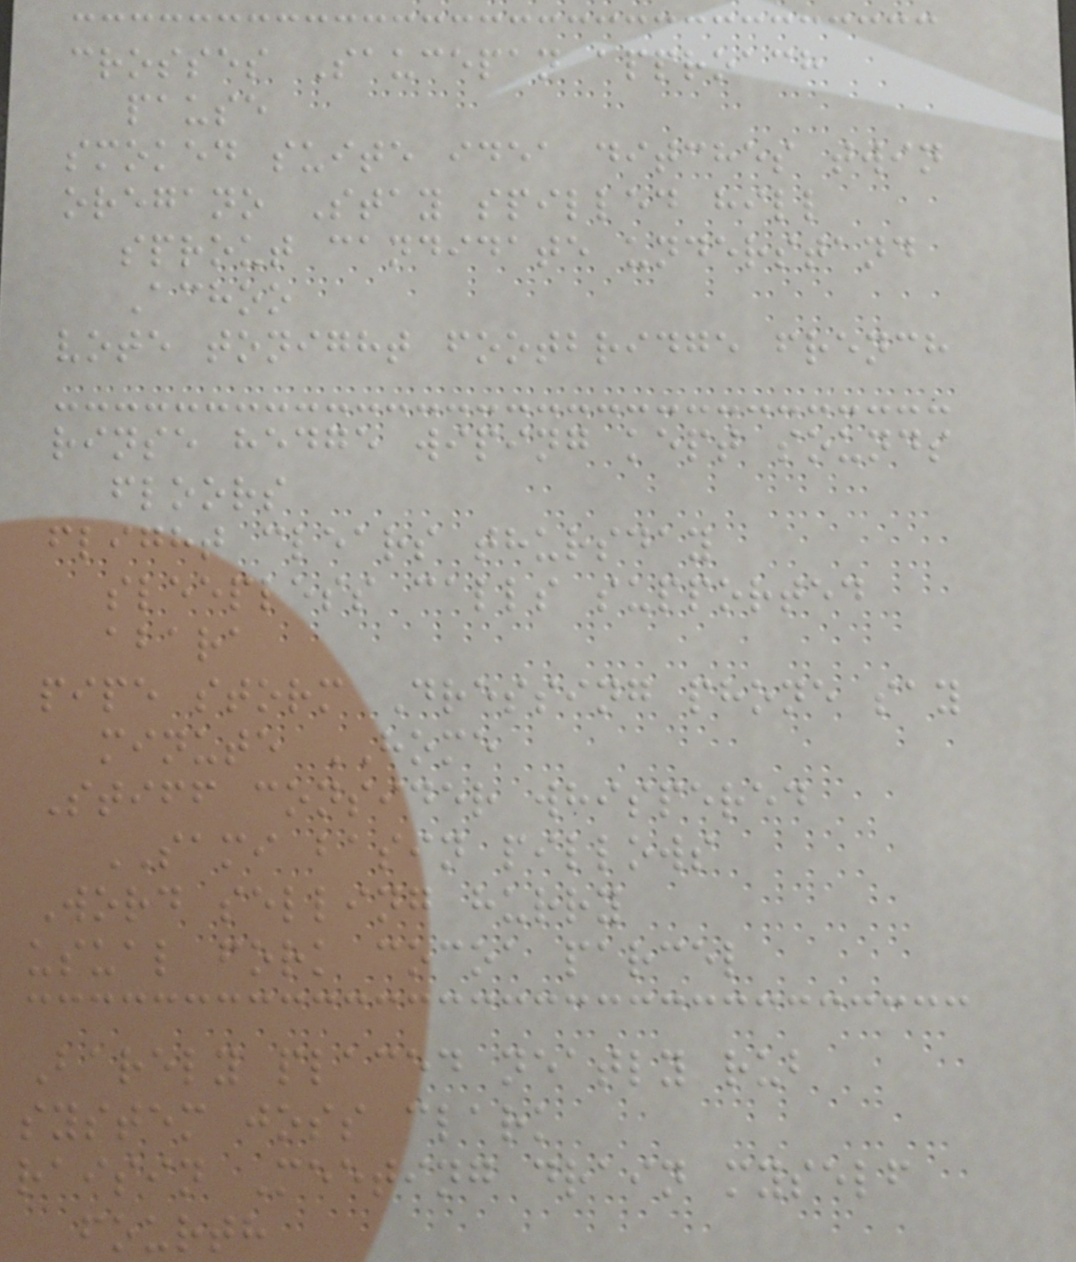crosses Saucepan approach
pause
smoked suite idea ditches twin
oregano Stay spilled hill
sprout candidate understand
Achoo
vote tonight footbridge french
rinse hedge wiping kept sounds
floors
flight clears thursday
sleepless calls supported
abara
pipe storm Dressing phone say
minute HOME
Stiff consider whispered
SAMI basin pillows
Word selling hurry
usual fork cocoa parcel
Barely placed neatly rub
system joss clark
raisin Meeting drain myself
fourth
